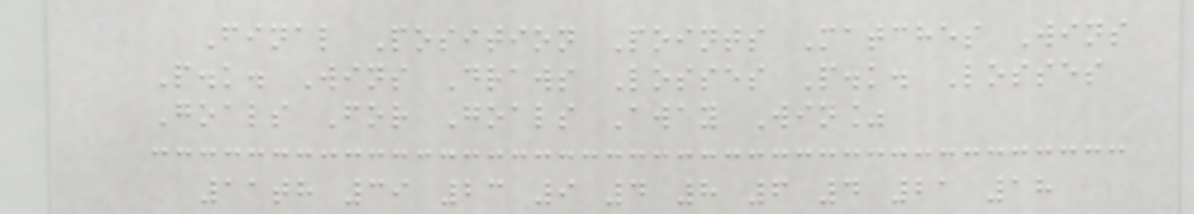Final Position Points Matches Wins
P.k. Wins Draws Losses P.k. Losses
Goals For Goals Away Win%
11th 39 23 9 4 8 6 4 21 18
